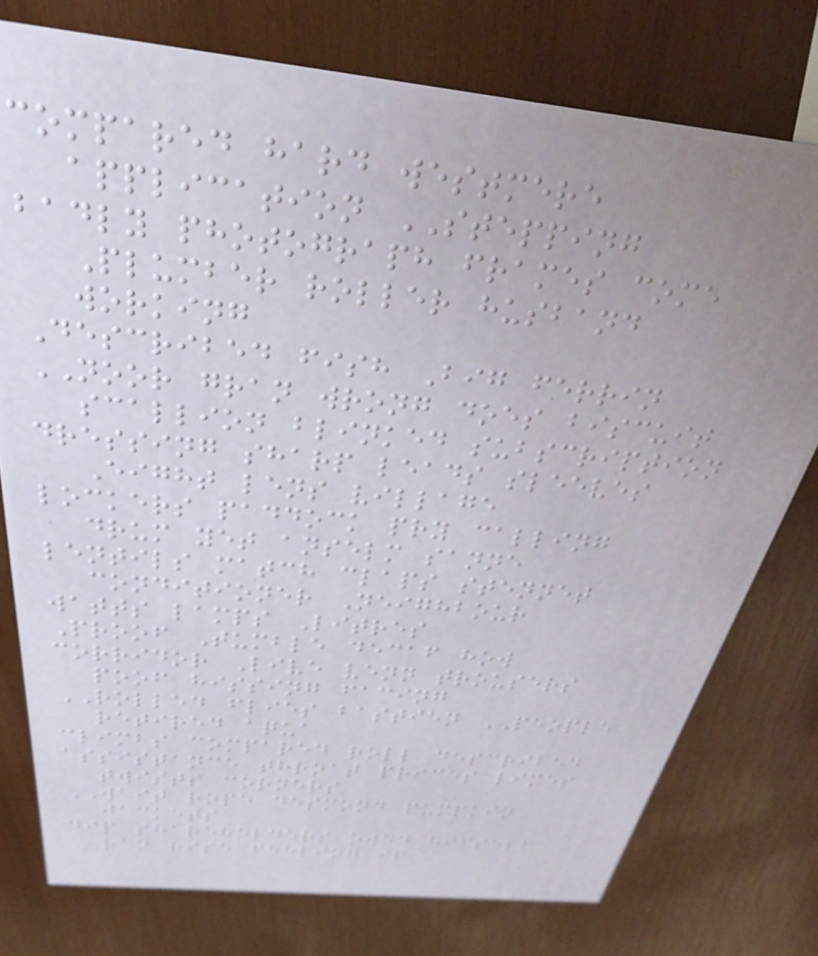compared hard westmere
application STEPPING
badly photograph frames come
Plumber roller husband
working
Described fish Big ferrin
NOOR gran wrong does biscuit
scallion blinked subscription
dressing sharp leads sleeves
Eight lens village
lockers paddock pry calling
drum yet anselm sanne
lentils match claps stennet
conditioner Neighbour
watts lamps Litres
Proof Tumble decaf how
corridor Live venn trousers
poof hissing facing
ROLLED flies bastien PEOPLE
retired aqua
climbs compared roll described
assistance throat prices limes
twists corners
WAIT rope desmond pumpkin
jackets
dip shareholders owed himself
ran rise feeling ip
